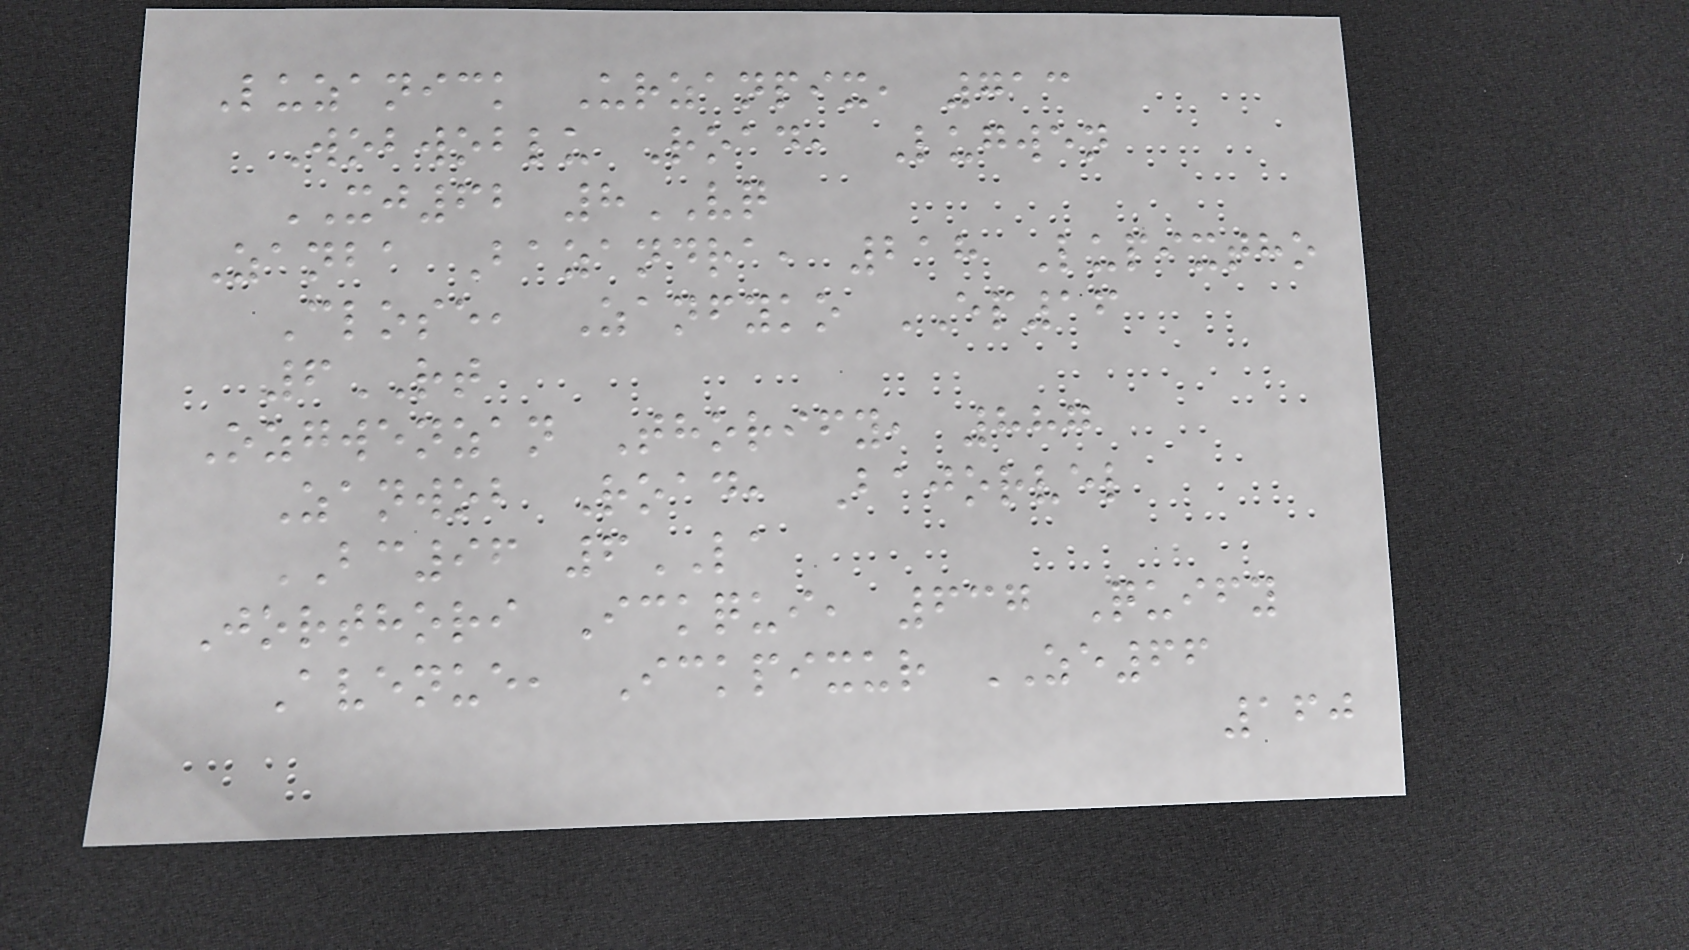Luzanick Urzanpix, 713
Wobwoblu Road, Lugwen
XJ62 8VQ
Zanba Bazandra, 218 Lupixtho
Close, Zanfyko EP16
6RT
Ozgwenzan Thorify, 887
Zanwob Road, Bajorvel
BC96 6LA
Jorthori Ickqui, 637 Quify
Avenue, Ickpixur ZE66
160
